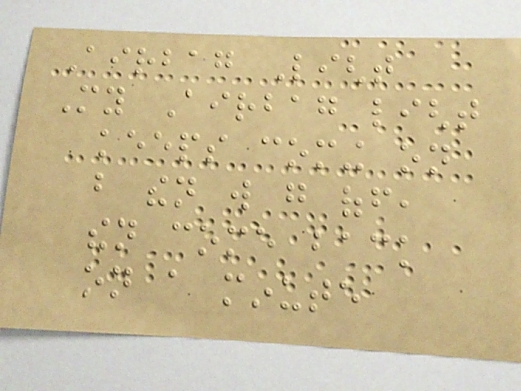Airbag Light
My Airbag light
keeps coming on
but then will go off,
then come back
on a minute
